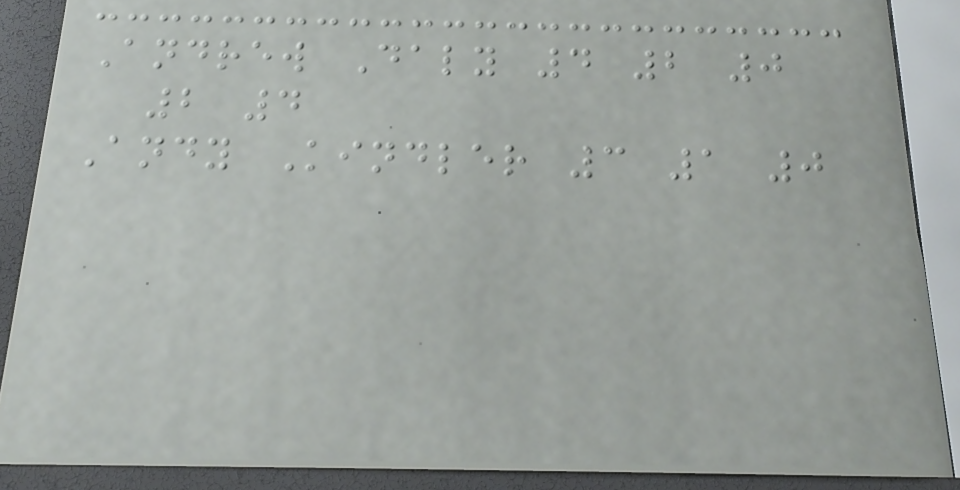Andrew Daly 4 2 0
2 4
Andy Kindler 3 1 0
